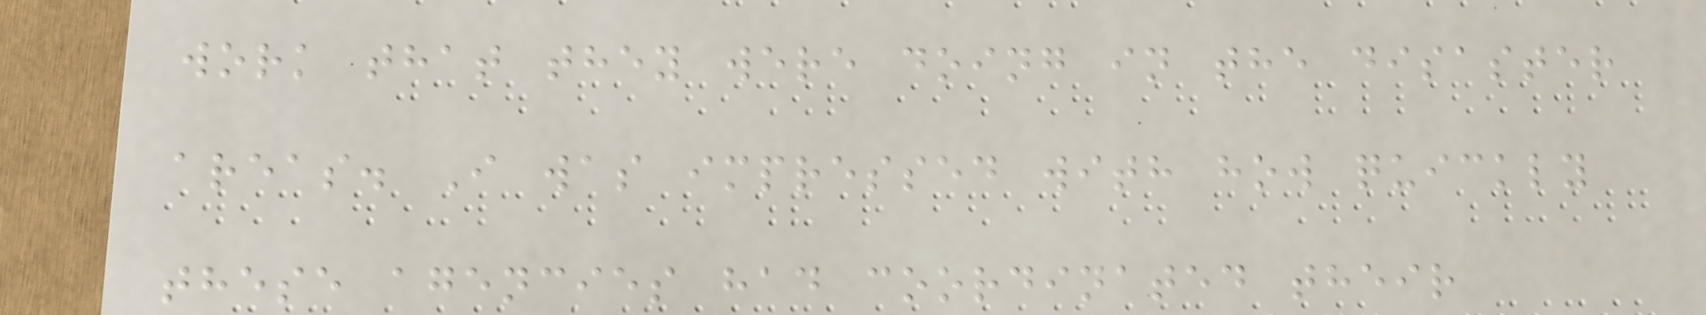work that they were doing in the disaster
areas. I was impressed with how quickly
these agencies had coordinated their
